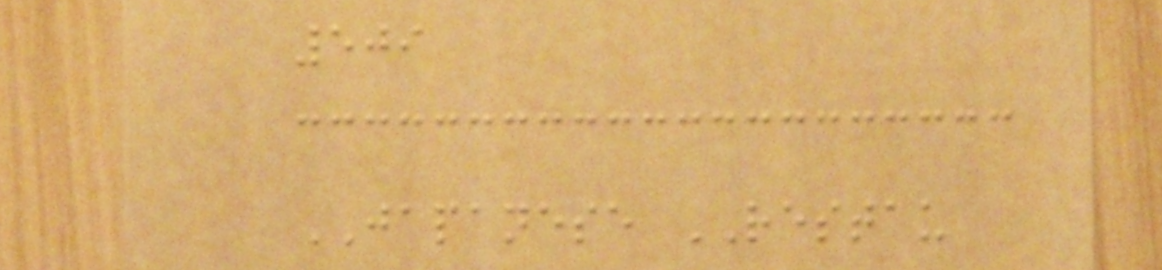509
JAPANESE RESTAU
